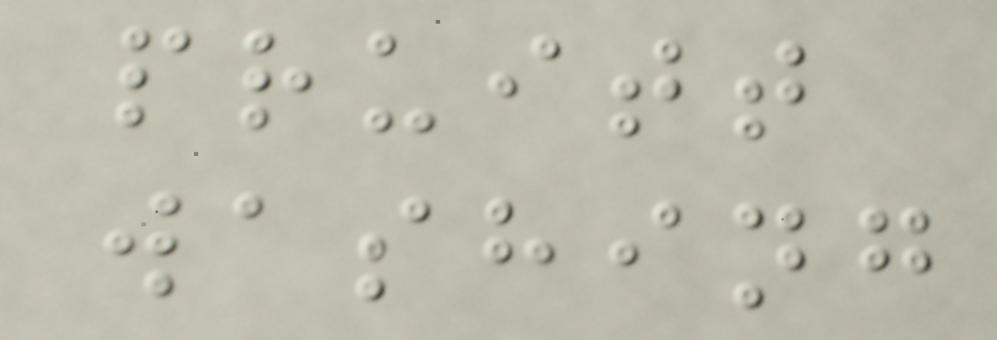pruitt
washing
